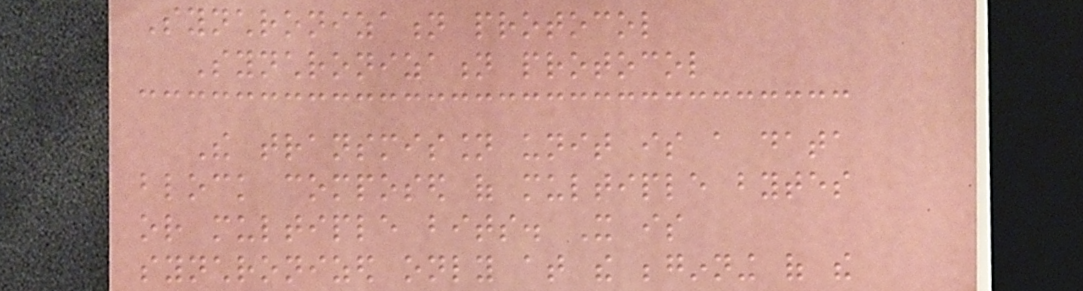Synchronization protocol
Synchronization protocol
The transmission unit is a data
block composed of multiple bytes
or multiple bits. It is
synchronized only at the beginning of the
